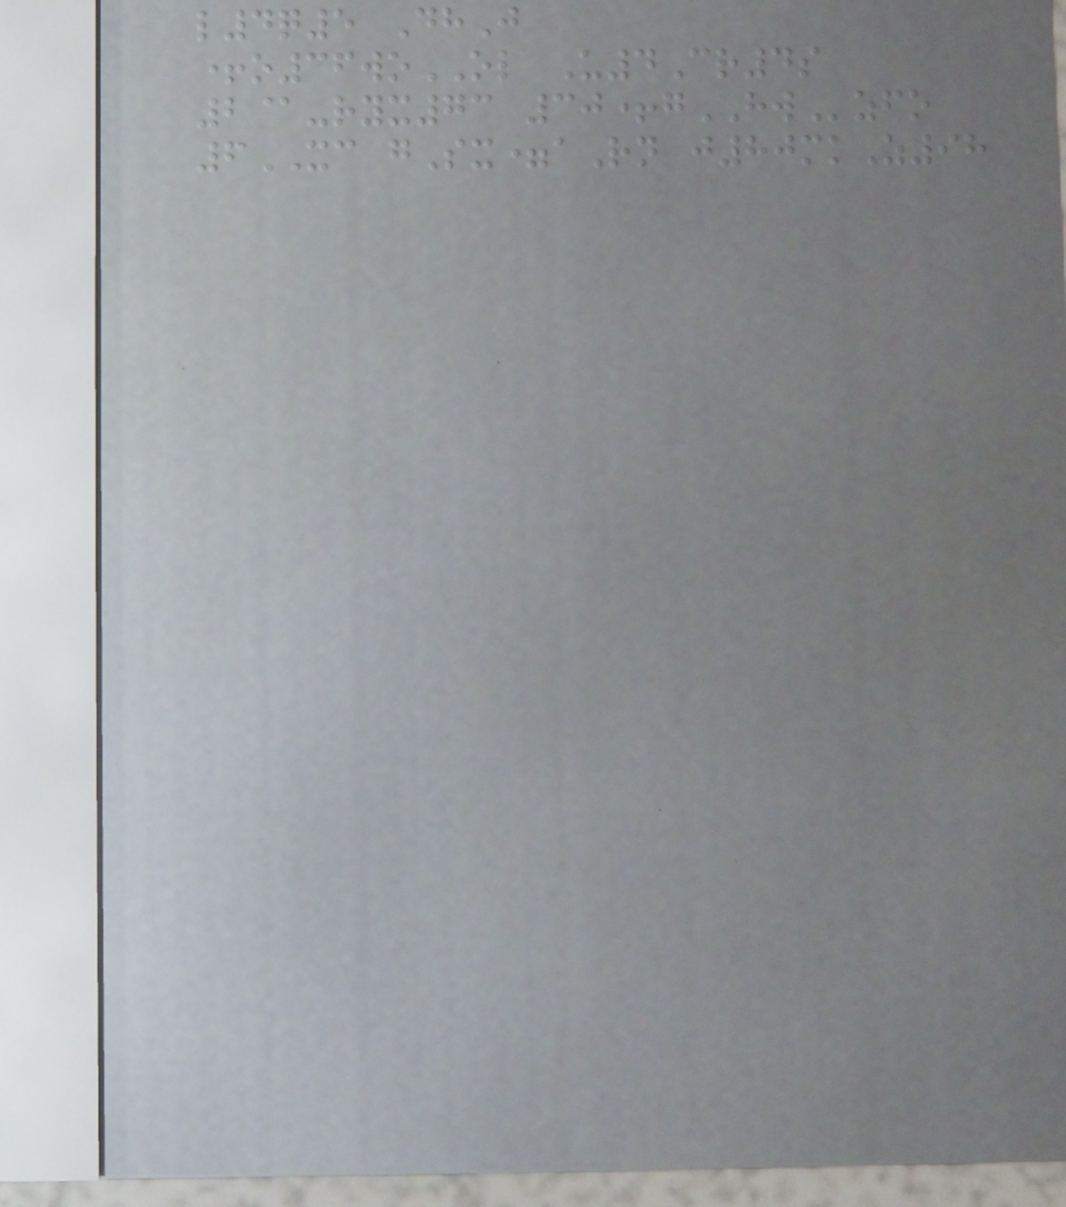l4q5 DhJ
+o36woOL U4Cr4s
2@-ryx73 30+gHWzfo
6XC gSx=aRn j80mkZ98
